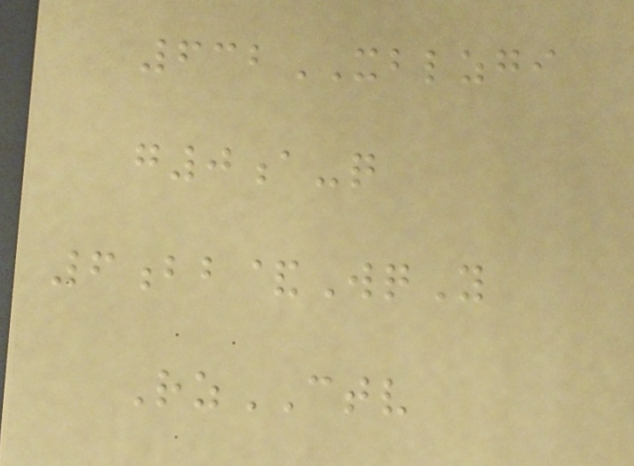632XBLZGI
g0a-q
6bb&WqY
RzCTV
